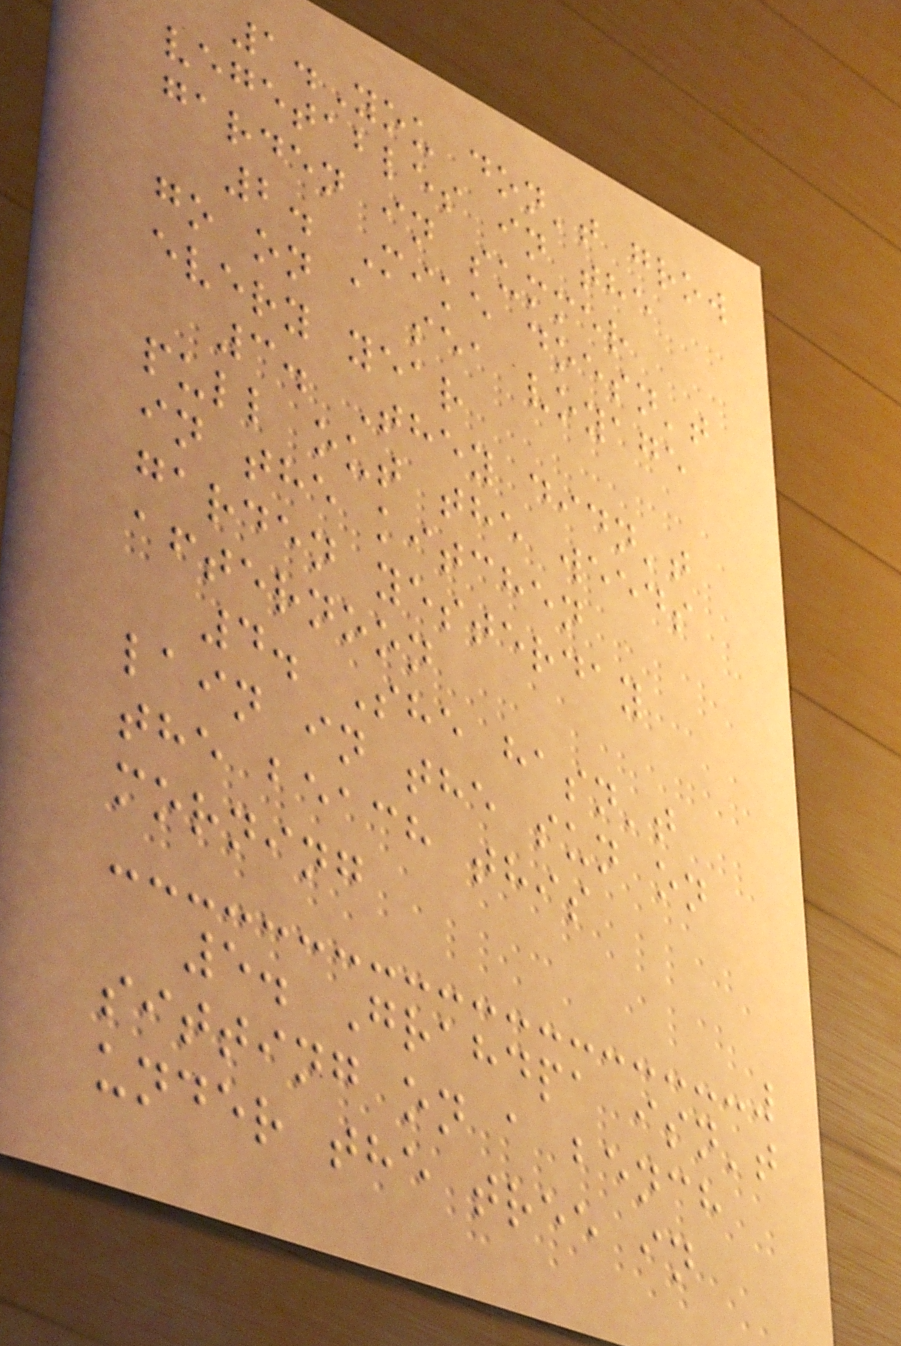1.You don't grow
vegetables in the
garden in summer
2. Mike doesn't
go on a sea voyage
every year
3. They didn't
pull out the weeds
in the kitchen
garden yesterday
afternoon
4. She hasn't
lain in the sun on
the beach this
morning
5. Grahdpa isn't
sitting on a bench
under the tree in
